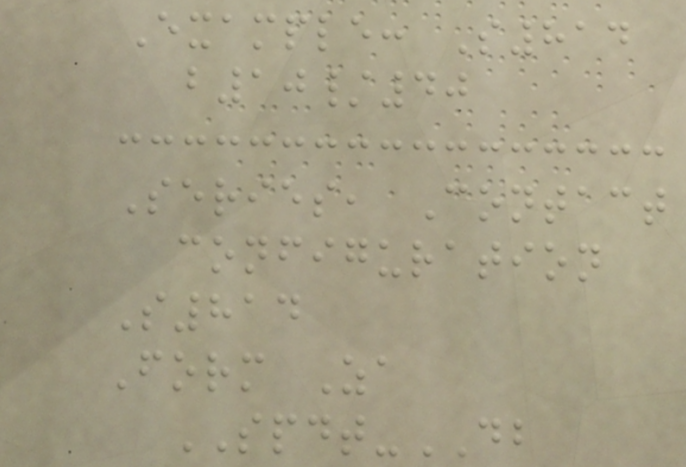Example: S814
b10/40
Series, Contact
configuration
S814
Form Za
SPDT-DB
